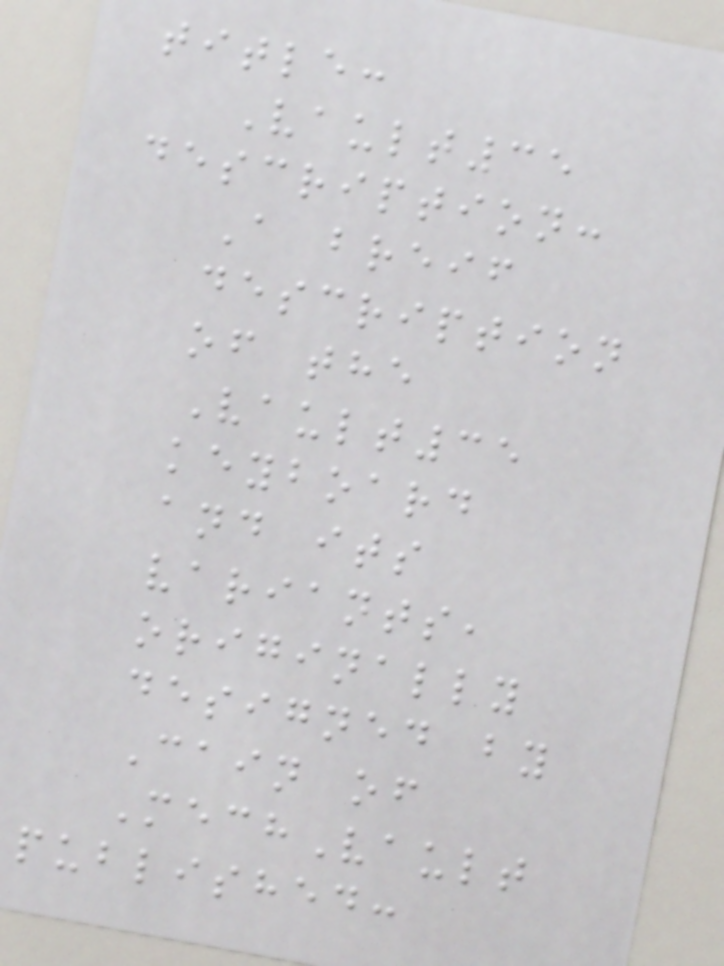title:
Vault35
description:
A breif
description
of the
Vault35
keyboard
and its
variants,
originally
designed by
Cain of
MechVault
published:
